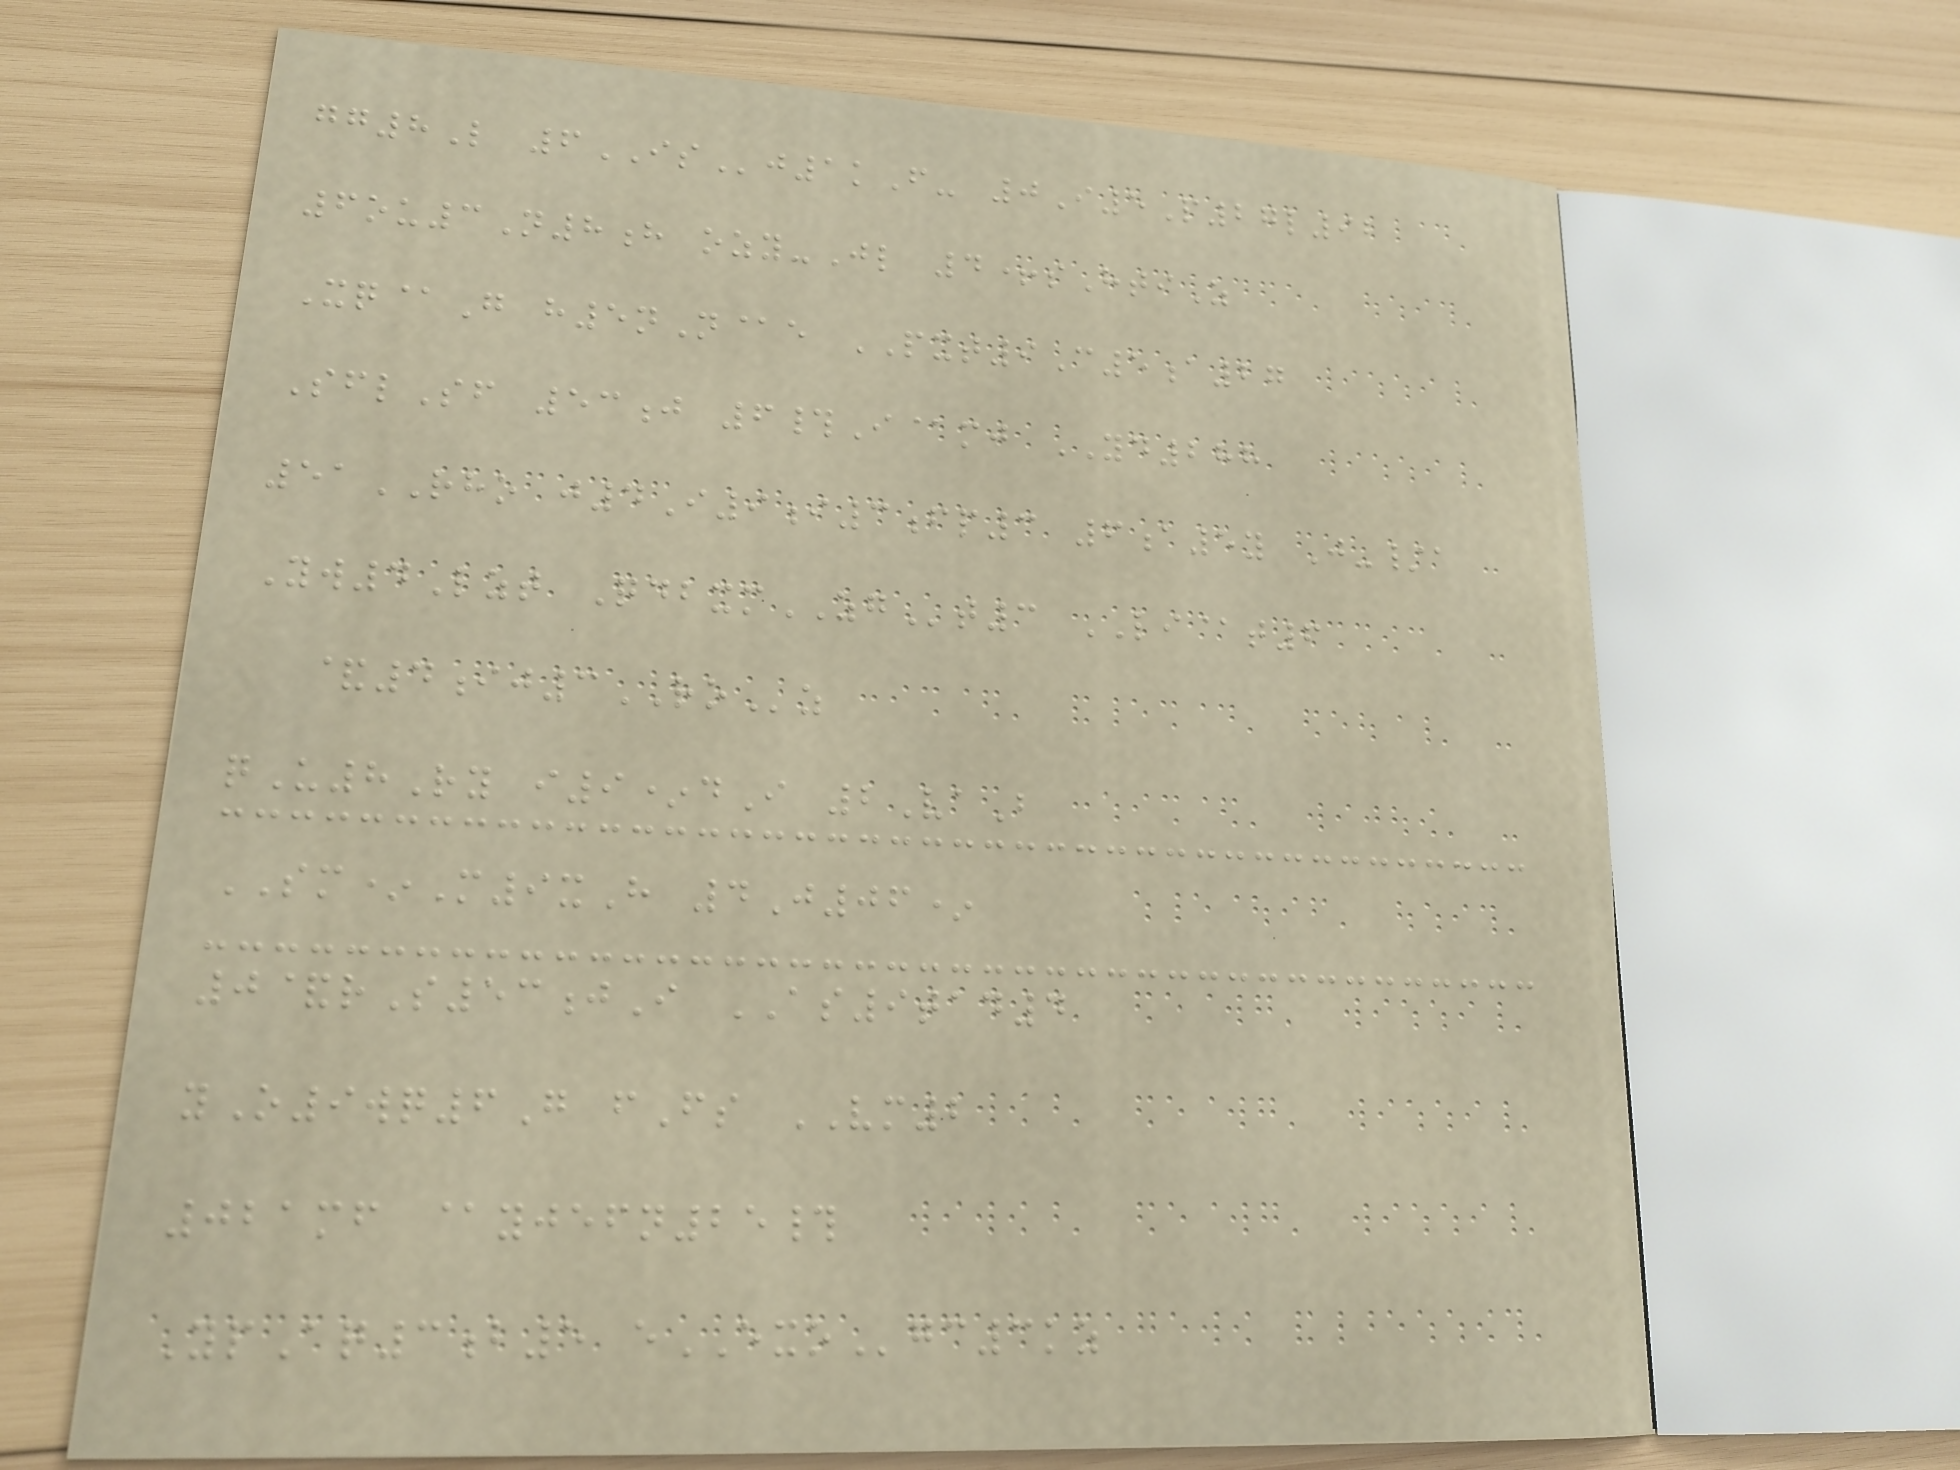gg8L 6ISj1kF- 0I5P27l92
6ou3N8h ozy-Jl 4+sHtiZ
Xq@G h5nN@e PXT9C5a27
SflSf 53j 6#I@mj YD288
51RHO j4I9i3fp3 6a5y J-/a
Yw4Lzt QdbxmZGt3 LI@t6
&4ij3ROz
qU8Ry i9*dI 2VaB
SM*M9xH 4J06*
0&rS53jI AS9tad4
yO9wq6G fFs VM2
021mf @yjefn25#
YpAq3b5 eEXOgc3kz
